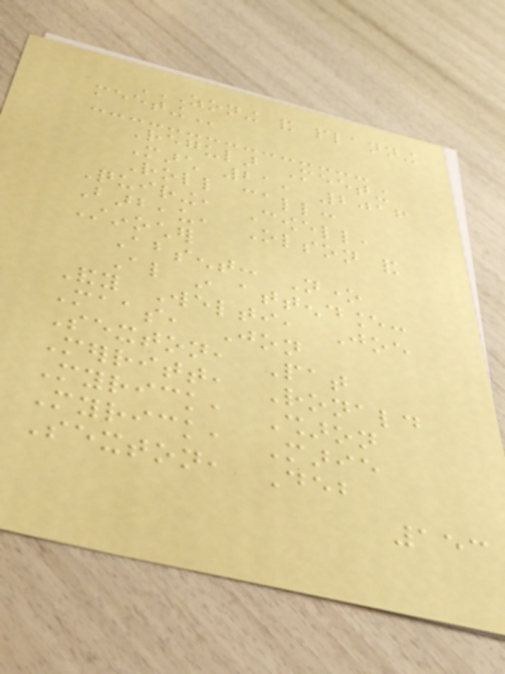ZONING AND PLANNING
MEETING
Regular Meeting
March 21, 2016
Roll call:
Quiring, Cowell,
Barbeau, Olson and
Stinocher
Absent: None
Also in attendance:
Andy Welti, Joe
Maas, Jon
Sexton, Pat
Merritt, Ronald
Myrick, Sharon
Myrick, Marie
Sexton, Deb
153
